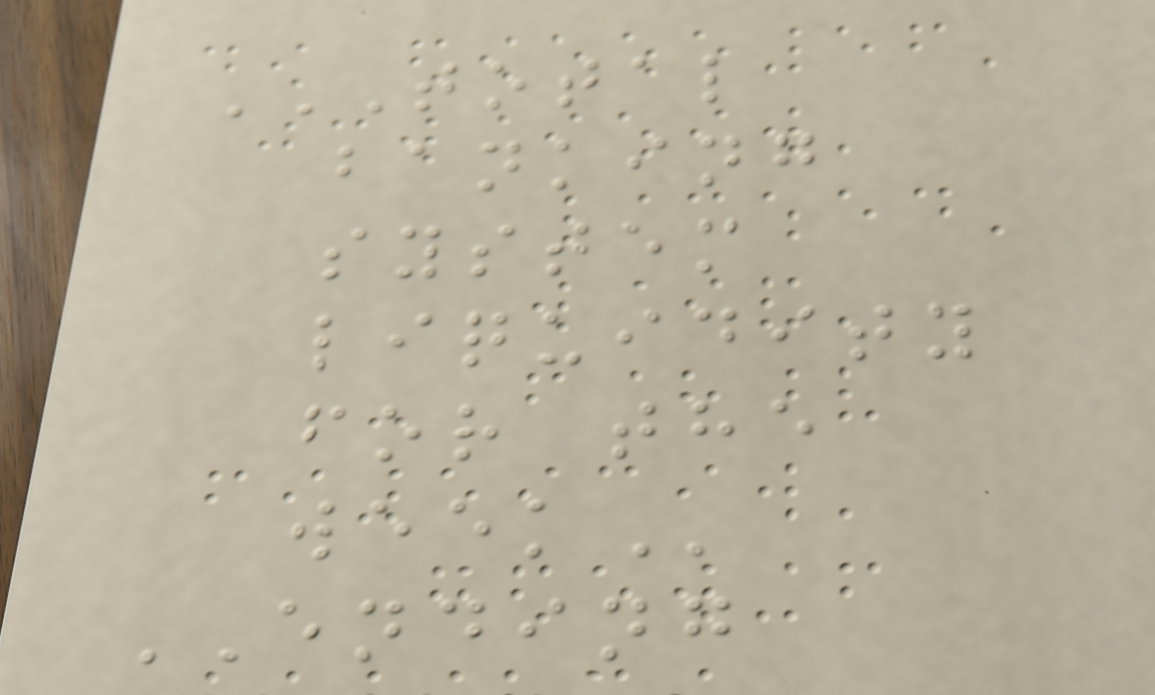TOTAL
BANKING
SYSTEM
LIQUIDITY
FOR THE
WEEK
ENDING
